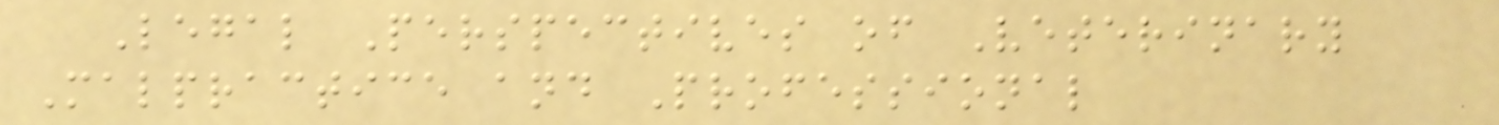Legal Perspectives of Veterinary
Malpractice and Professional
